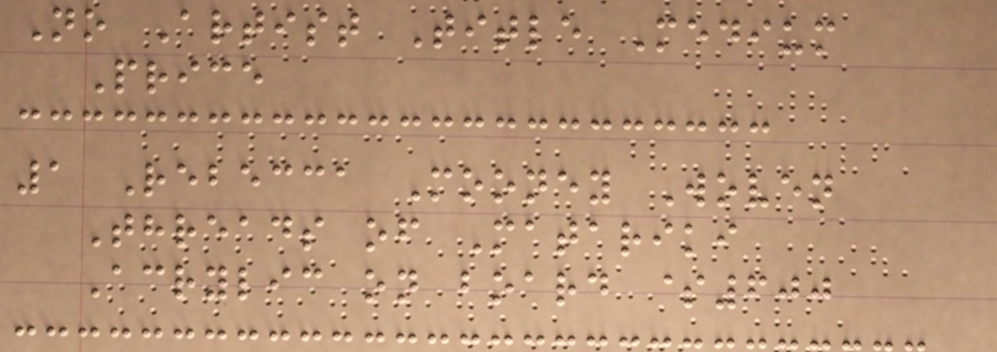No Artist Title Medium
Price
1 Rebecca Mooney Woven
Threads of Matariki
Acrylic on board $600
